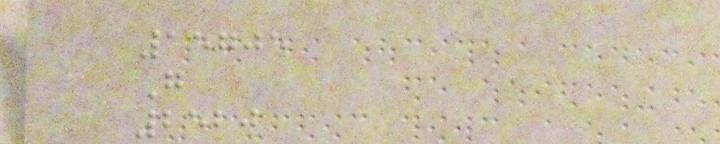15705
G
2520
